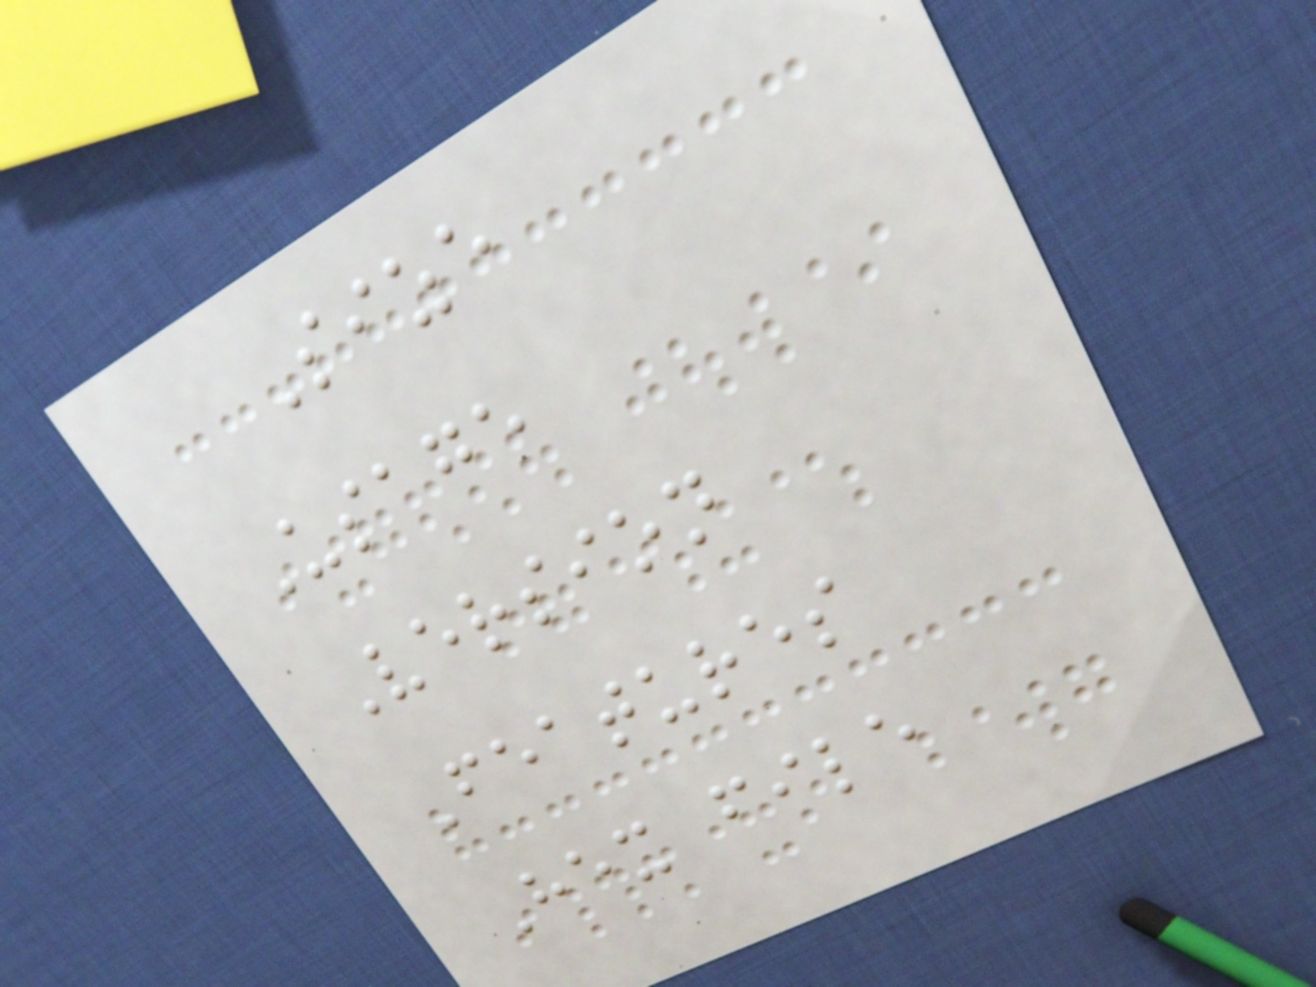Size
Usage
Version
Features
Hex file
